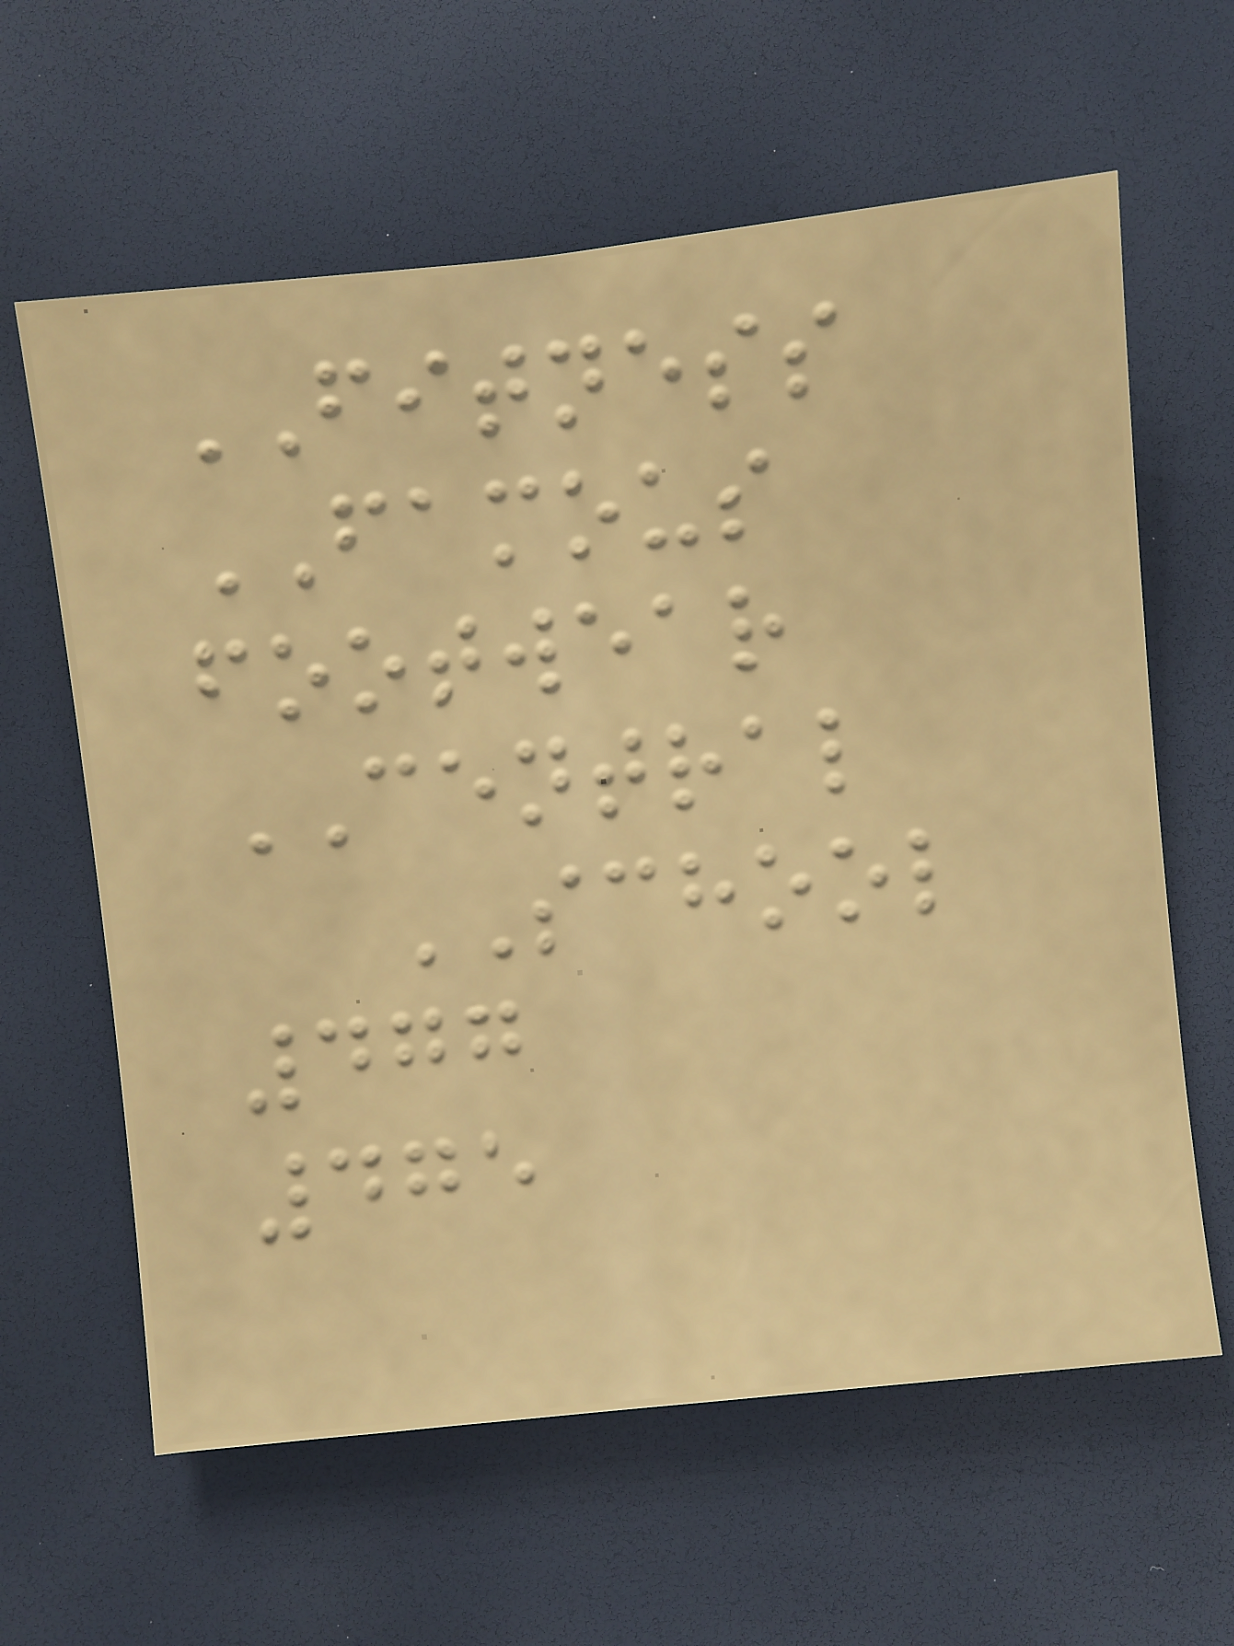FITNESS
FAMOUS
footwear
CENTRAL
SCHOOL
477
475
